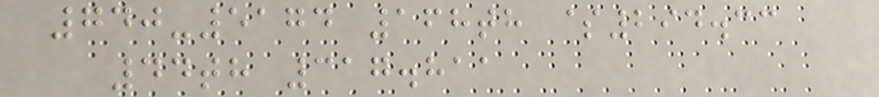740-5174 168th $294.33
44th 317.811
